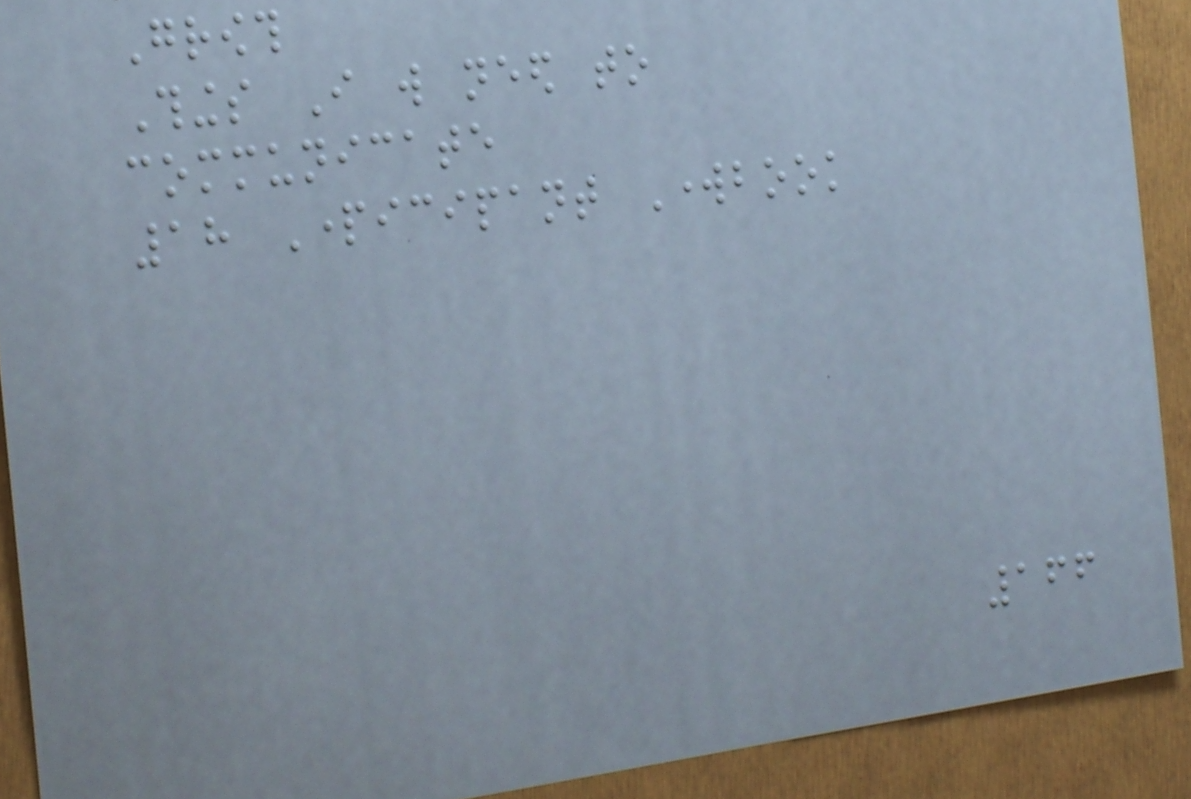Growth
Things I will need to
communicate
18 Participant Workbook
166
